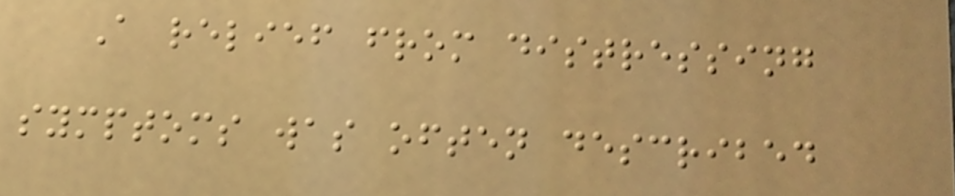A relief from distressing
symptoms was often described
